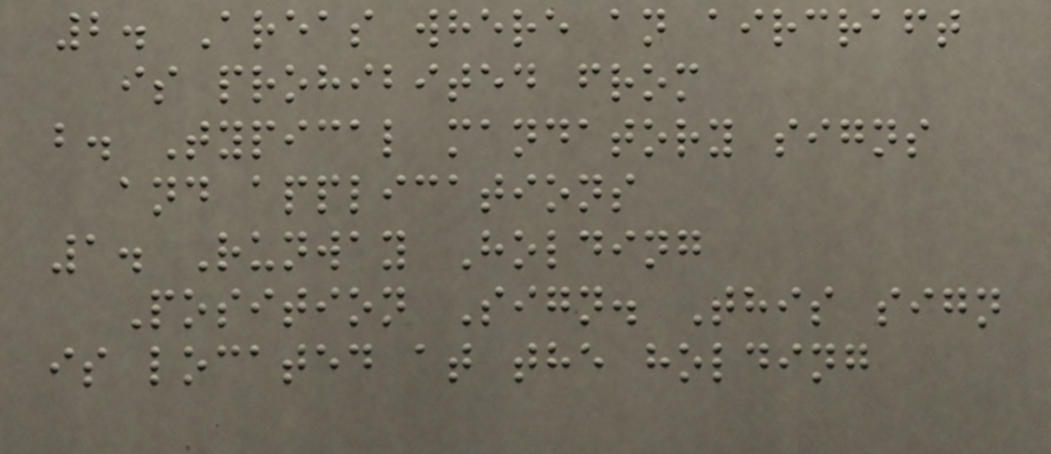2. Areas where an aircraft
is prohibited from
b. Typical mandatory signs
and applications
1. Runway Holding
Position Sign. This sign
is located at the holding
